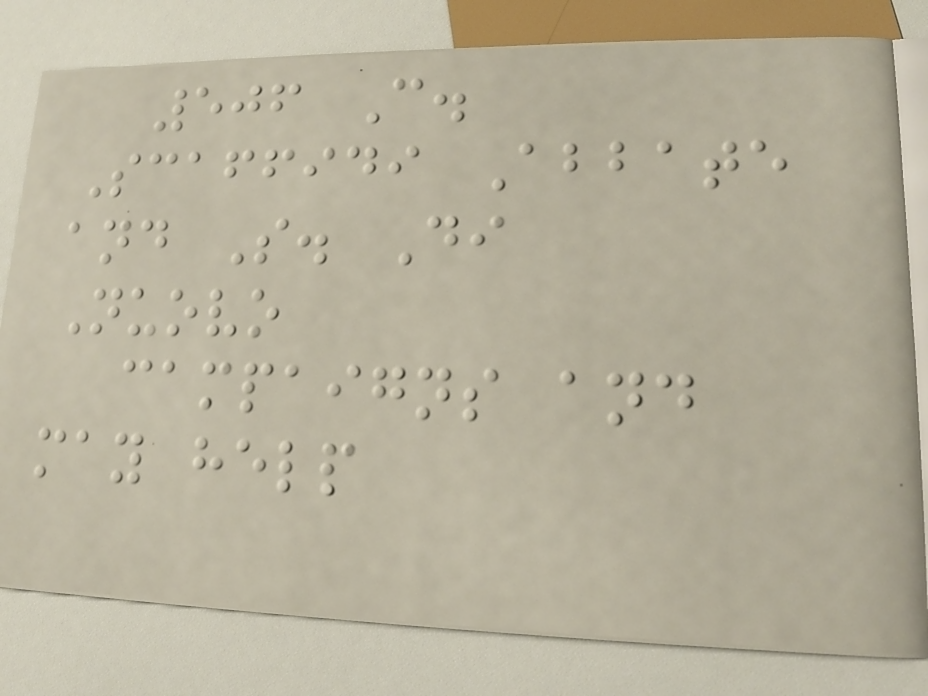506 C.
Scaffidi Abbate
and S. Di
Nuovo
campaigns and
may help
